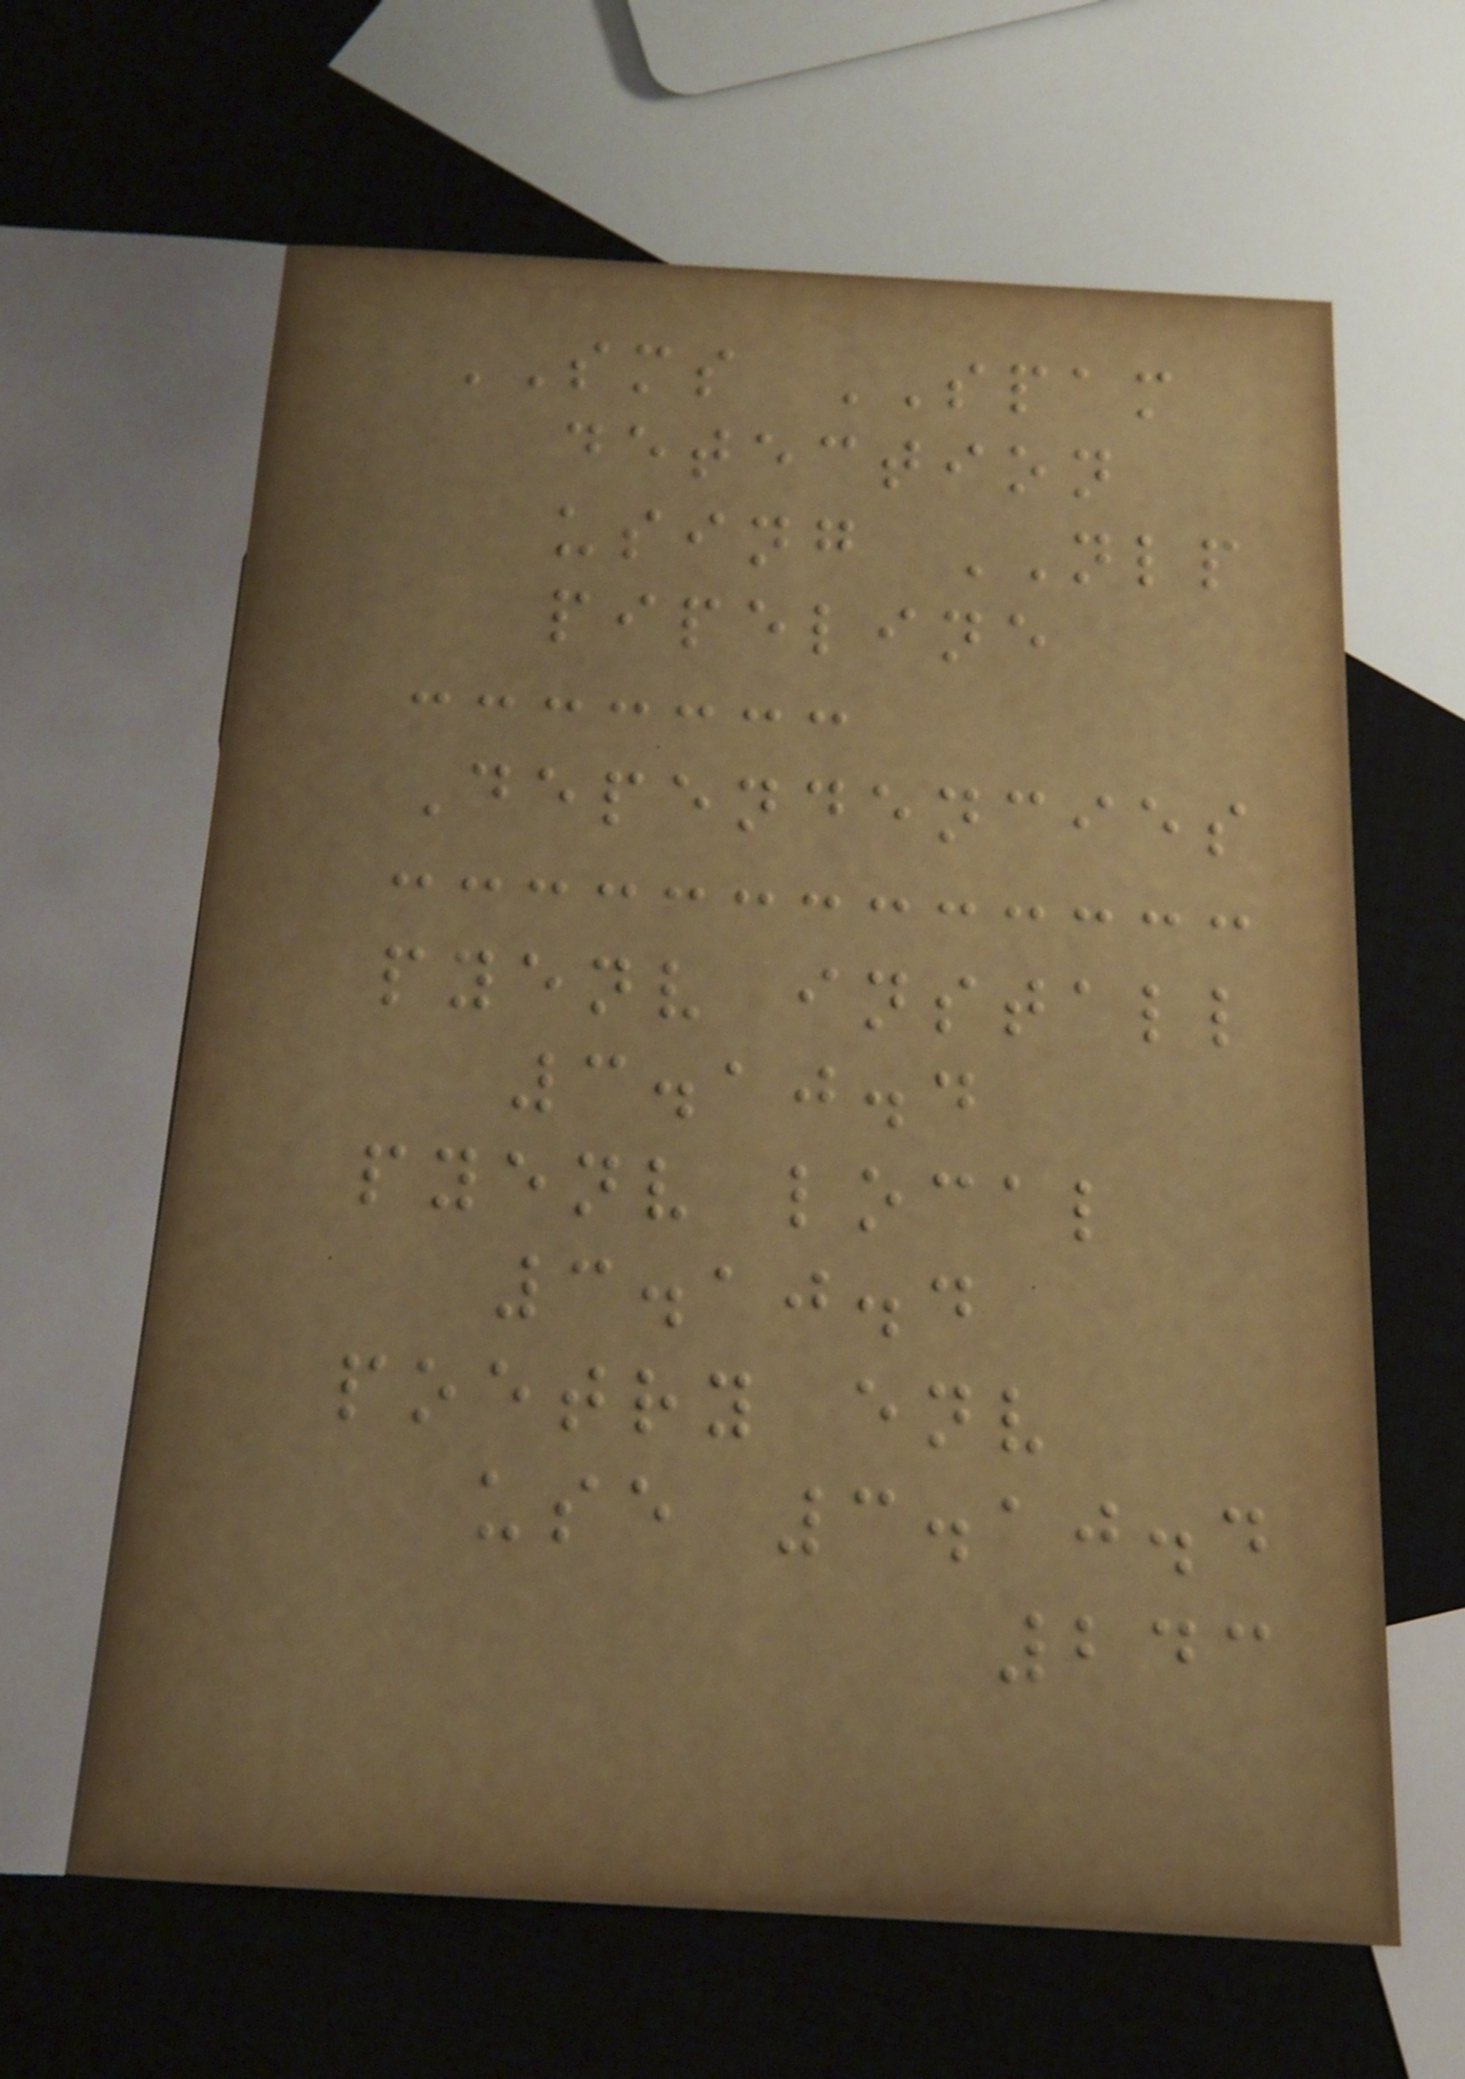SMS SPAM
detection
using NLP
pipeline
Dependencies
pyenv install
3.10.4
pyenv local
3.10.4
poetry env
use 3.10.4
243
